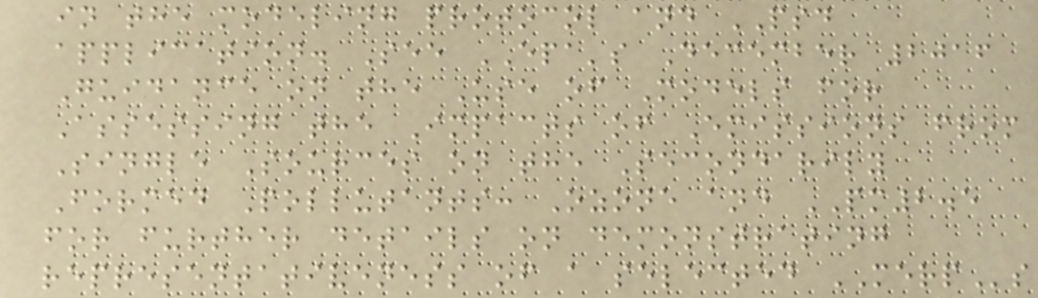in the modeling protocol and PSD
application. See EPA's December 2016
Guidance on the Use of Models for
Assessing the Impacts of Emissions from
Single Sources on the Secondarily
Formed Pollutants: Ozone and PM2.5
for further details on demonstrating
representativeness of a selected MERPs
